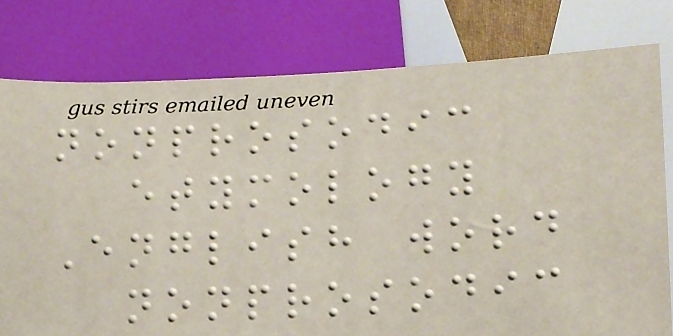nonprosodic
etymology
English word
nonprosodic
